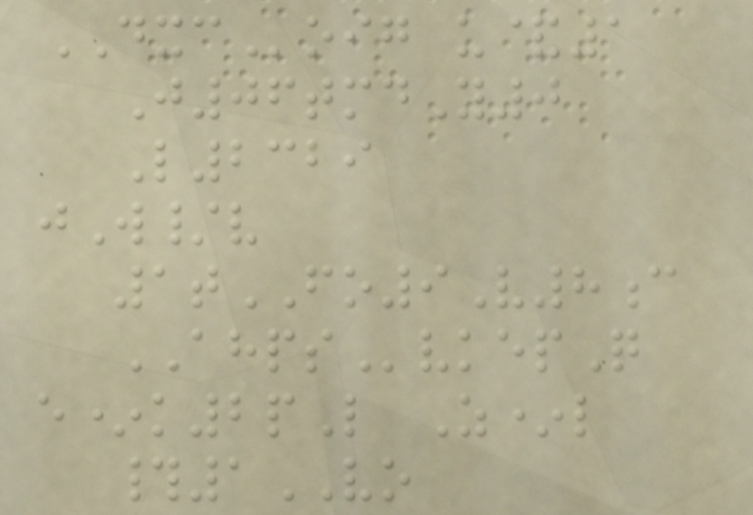DXCoig u&1
J06tmdY0
L2329
jW/v
1tFO9V8c
AHPSvkepQ
e*k2pL Z*l
#1VO
